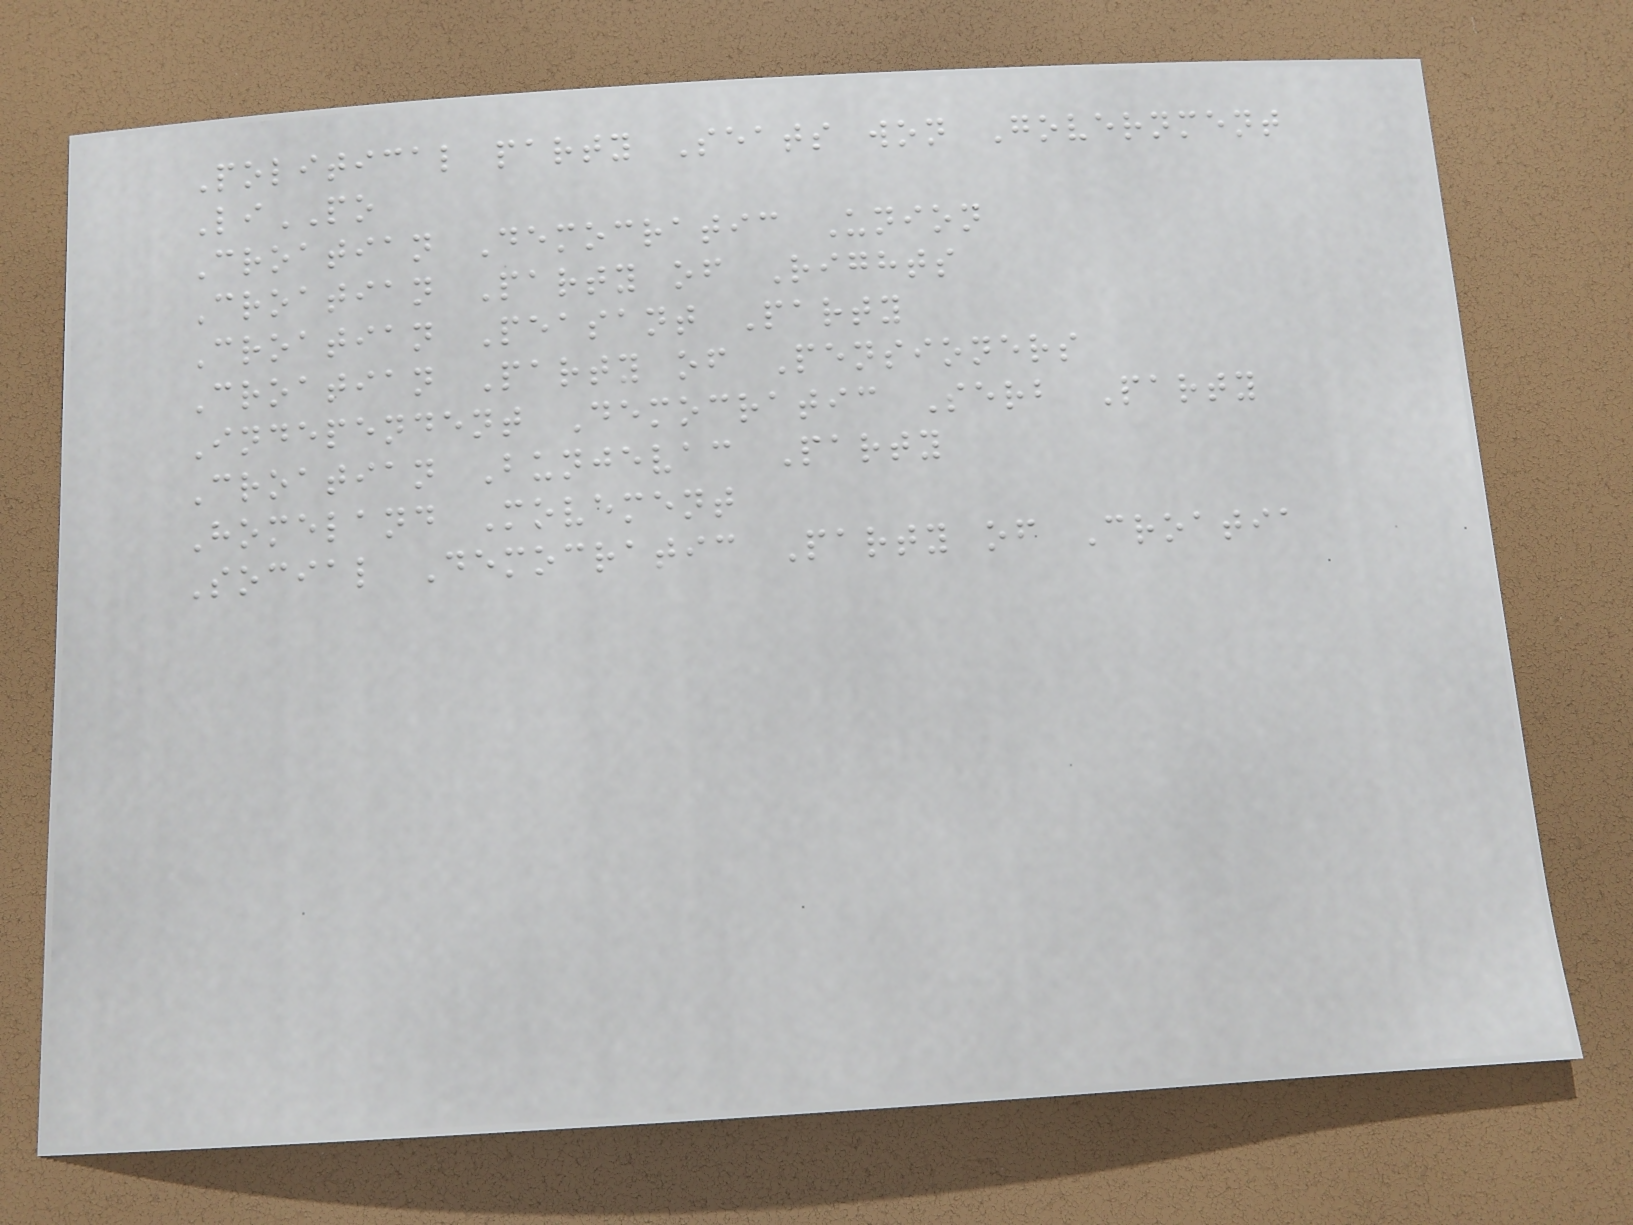Political party Seats won Government
LiPO
Croatian Democratic Union
Croatian Party of Rights
Croatian Peasant Party
Croatian Party of Pensioners
Independent Democratic Serb Party
Croatian Bunjevac Party
Homeland Movement
Social Democratic Party of Croatia
